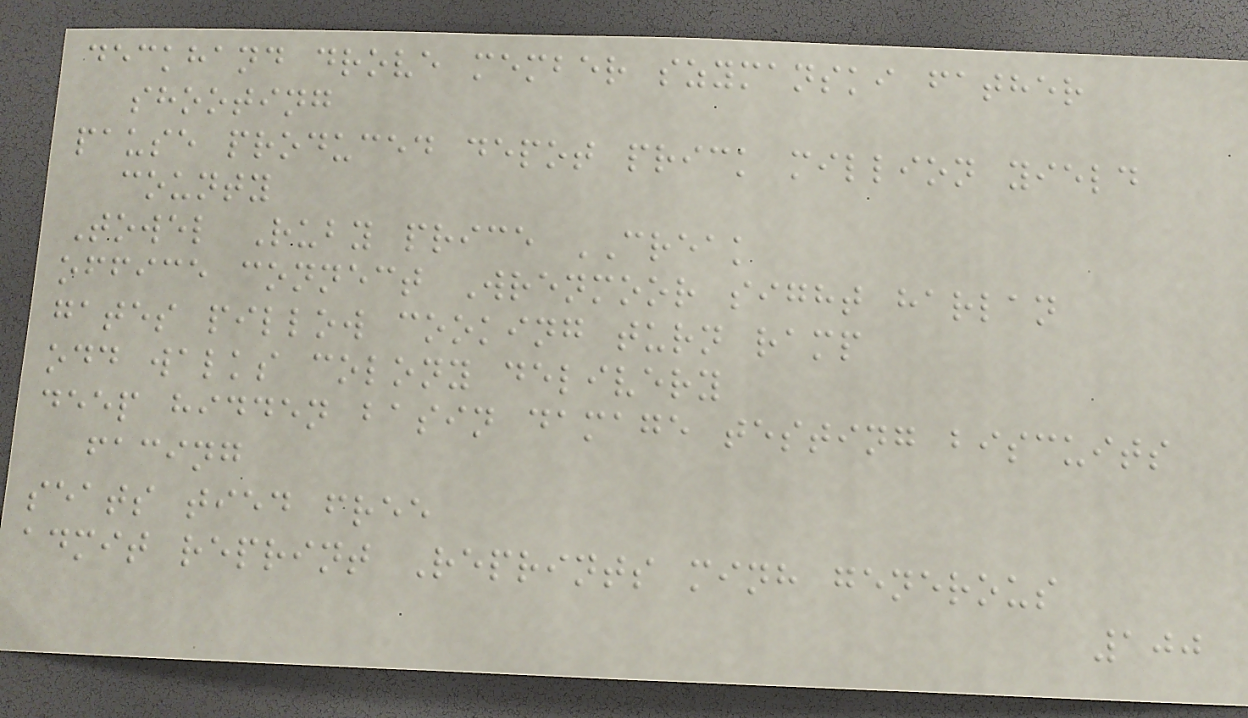deckhand drove member szymanski father
shooting
pause produced depot prick million yield
county
Towel Ruby price CREAK
office connect Wrenmoor sight harlan
gates pillow cooking turn ramp
odd walks colony delivery
deep hidden basin damage testing biscuits
facing
seats tied free
admit reprint Reprints minh generous
100
